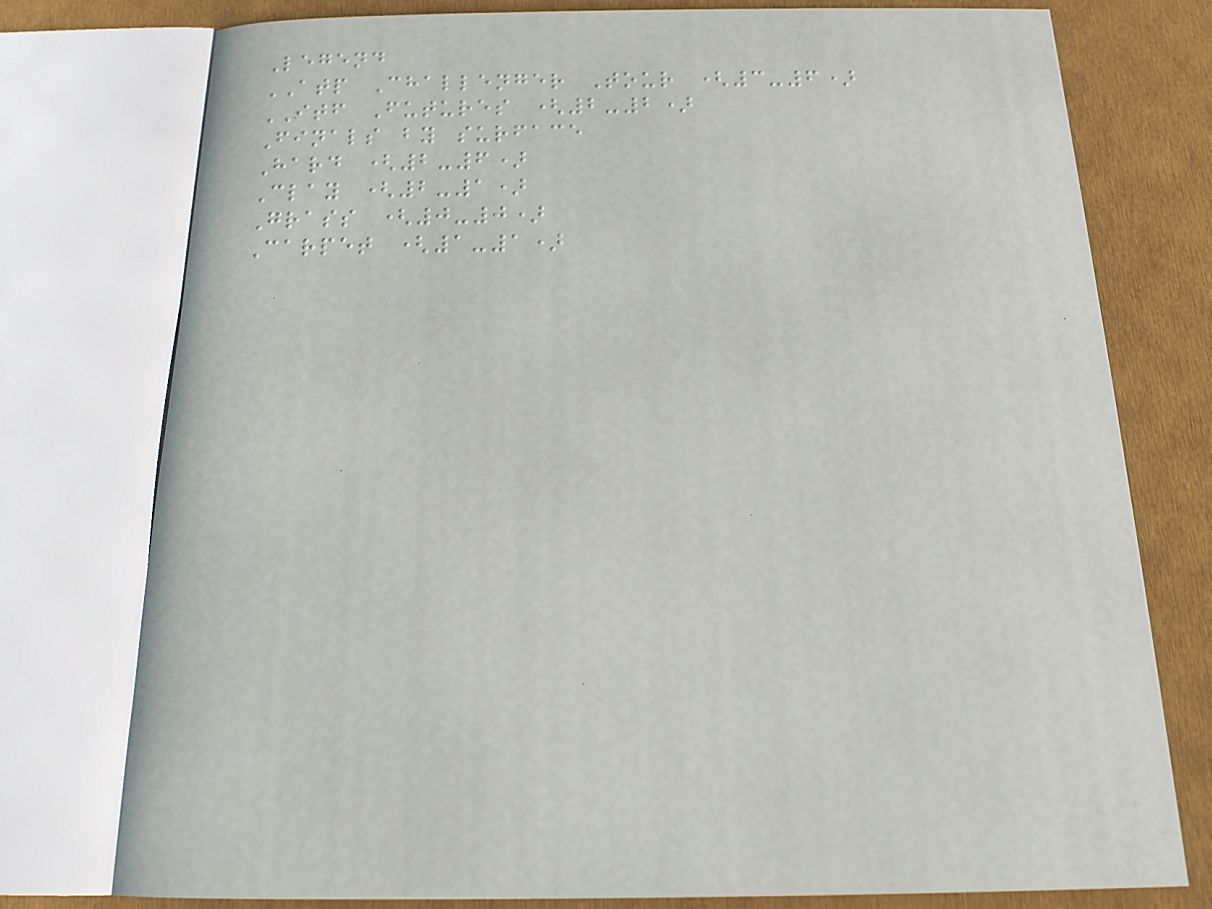Legend
ATP Challenger Tour (3-6)
ITF Futures (2-2)
Finals by surface
Hard (2-6)
Clay (2-1)
Grass (0-0)
Carpet (1-1)
